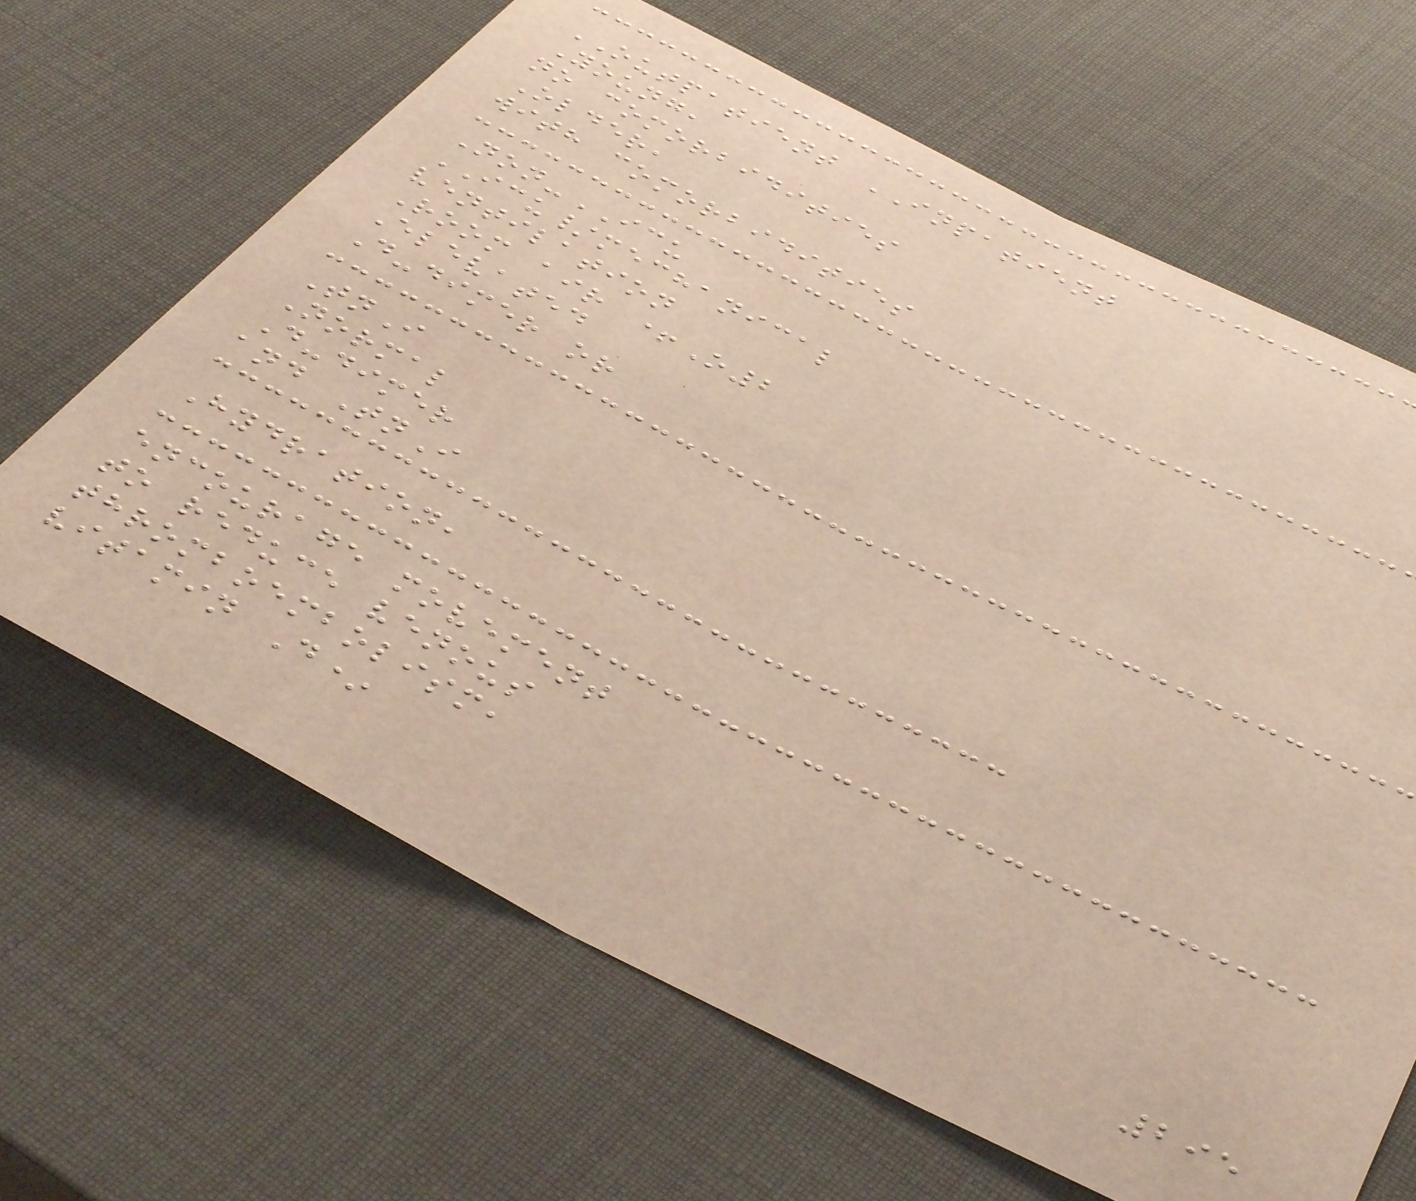OUTPATIENT INPATIENT
Young,
no comorbidities
Older,
with comorbidities
Non-ICU
ICU/mechanical
ventilation
Room air +O2
Elevated
D-dimer or
TnI
Normal
D-dimer
and TnI
Hydration,
encourage movement
to reduce venous
thromboembolism,
vitamin D*
295
